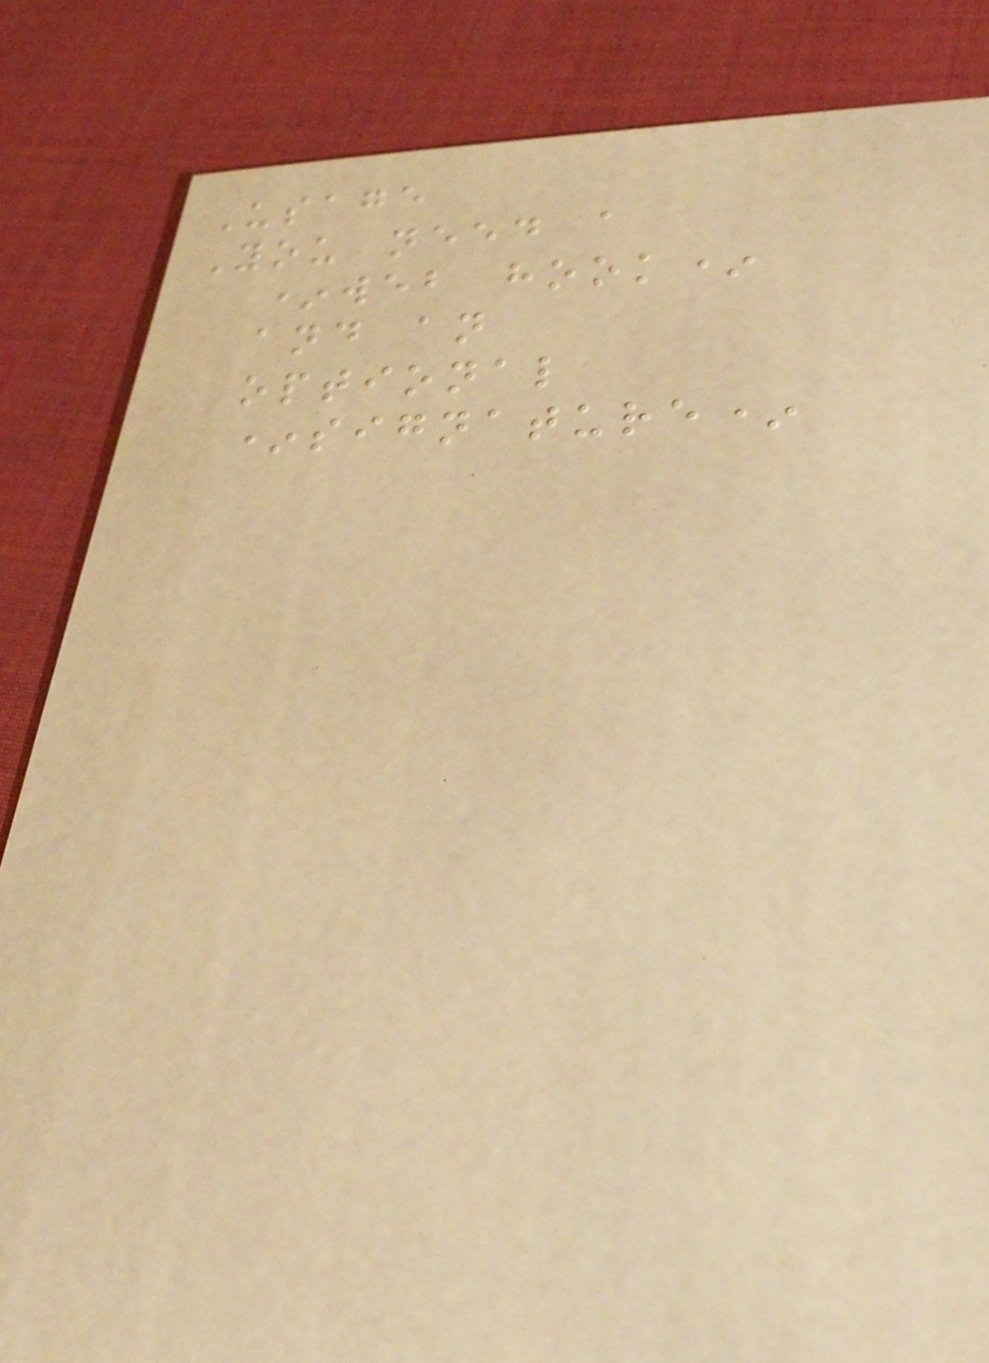Usage
You need a
*web hook*
and an
optional
*signature*
